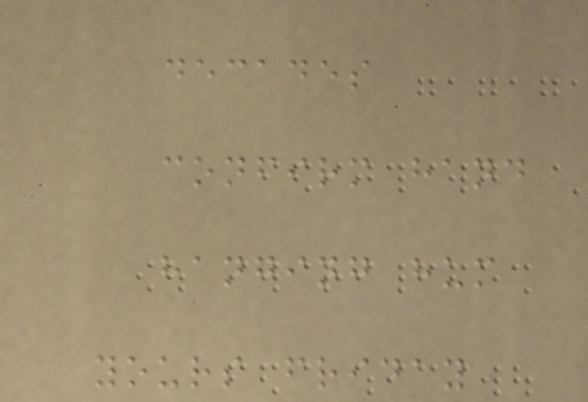decades
confirm hand
hanging hum
yours friday
